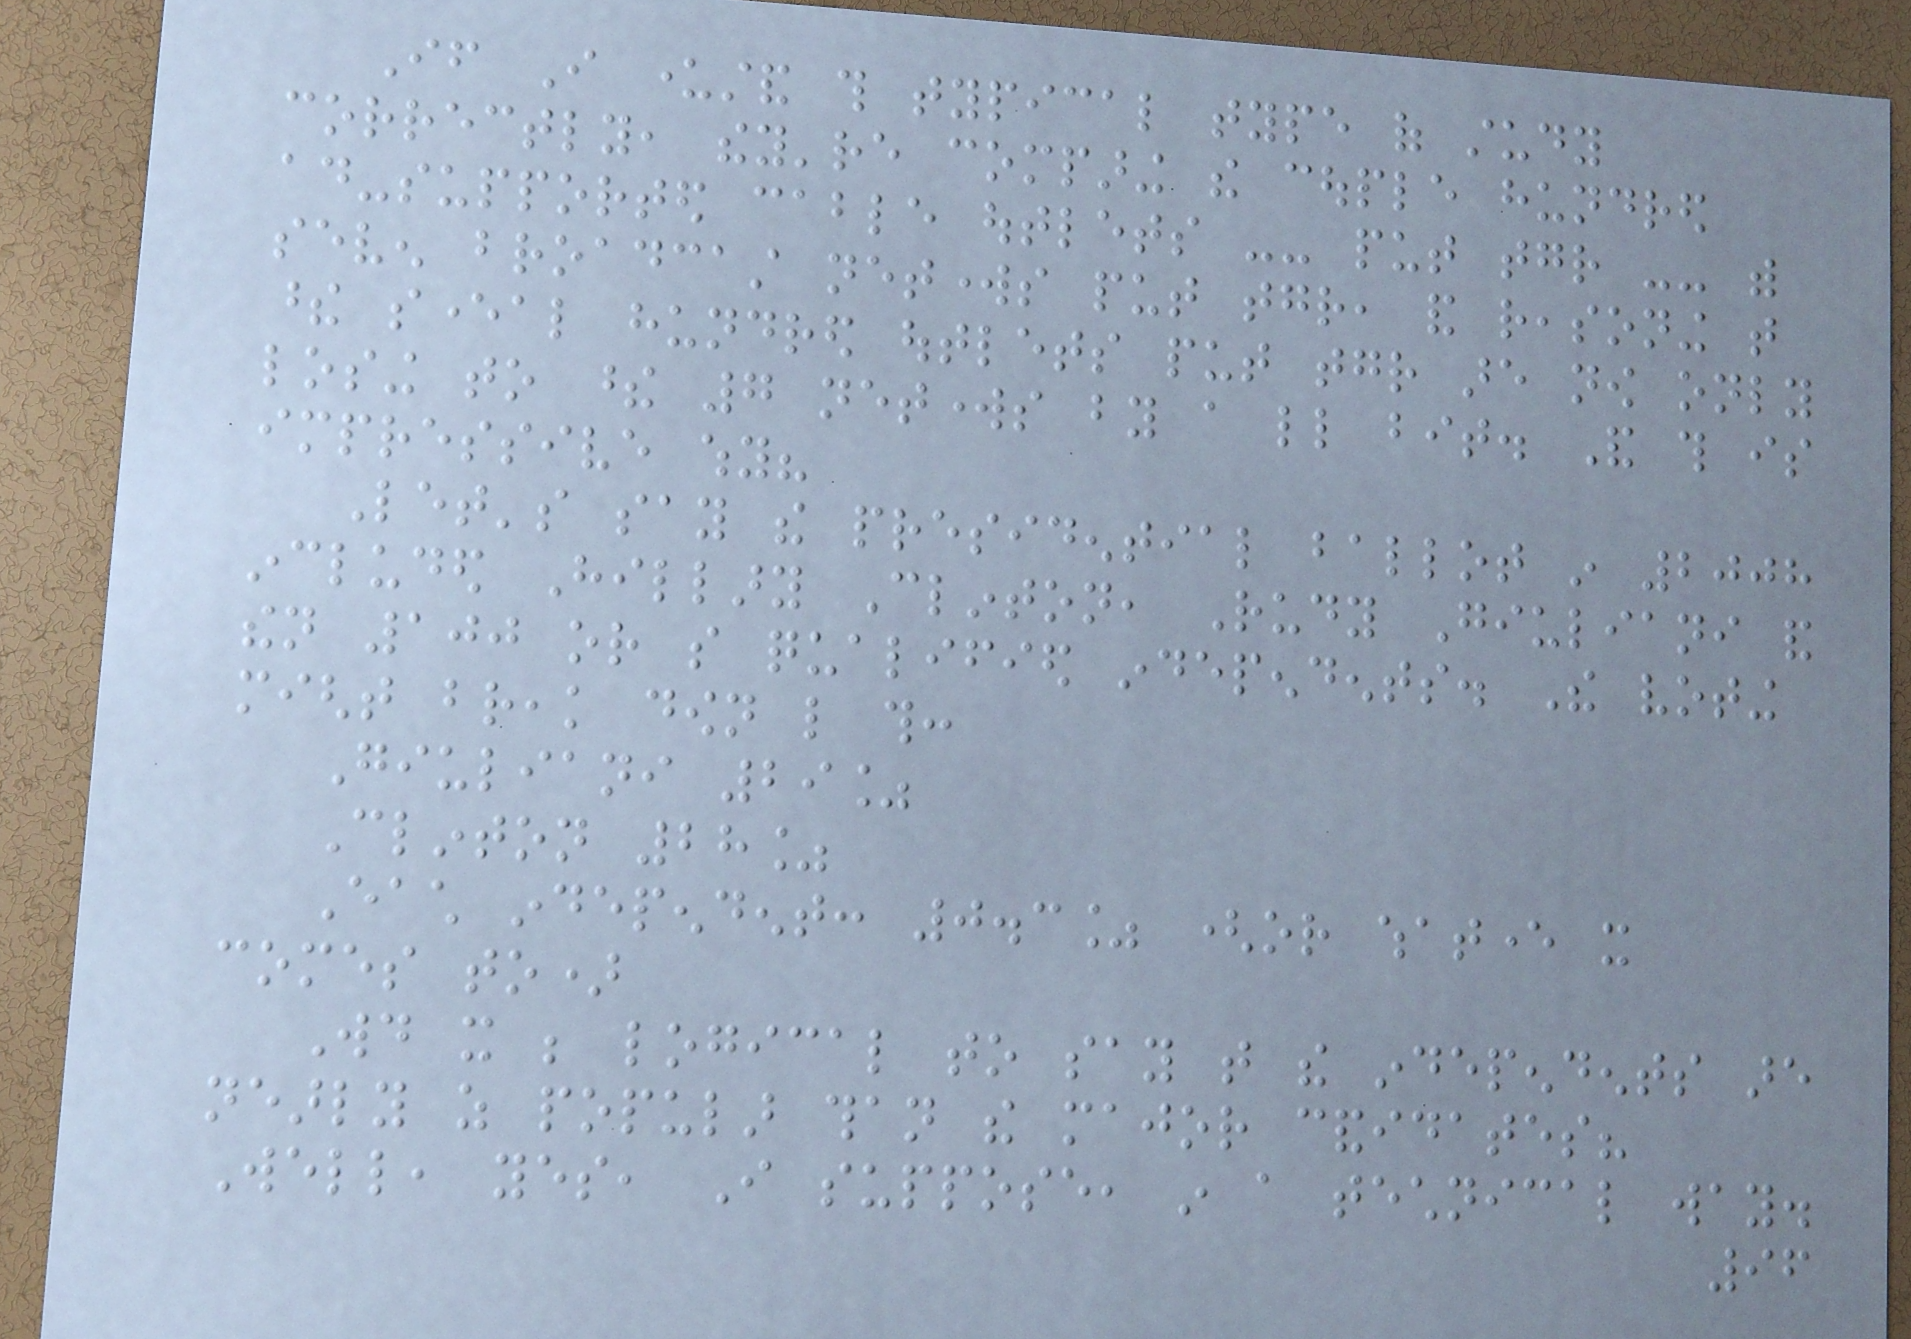If I understand this typical type of study
correctly, they're comparing the couple hundred
ad-supported cable outlets -- put together -- with
seven broadcast networks put together, and reasoning that
these several hundred outlets put together are now only
losing to these 7 networks by a little bit. And this is
impressive why?
Let's say the presidential ballot in 2008
included Hillary Clinton, Rudy Giuliani and
then 100 or so qualified independents. The voting
might break down like this:
Giuliani 29%
Clinton 28%
Each independent: 0.3% (or whatever it
comes to)
Would it be logical to say that the independents are
nearly as popular than the major candidates?
Well, yes, I suppose, in a technical way.
96
